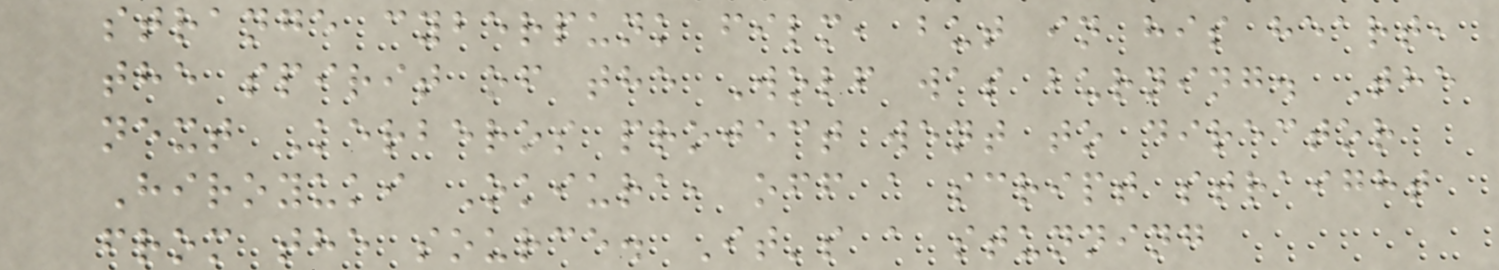strange cyberpunk film, but in his heart,
the spirit of the Wolf was burning. The
next Kerberos project went to director
Hiroyuki Okiura, off a script straight
from the source. It's a stunning
